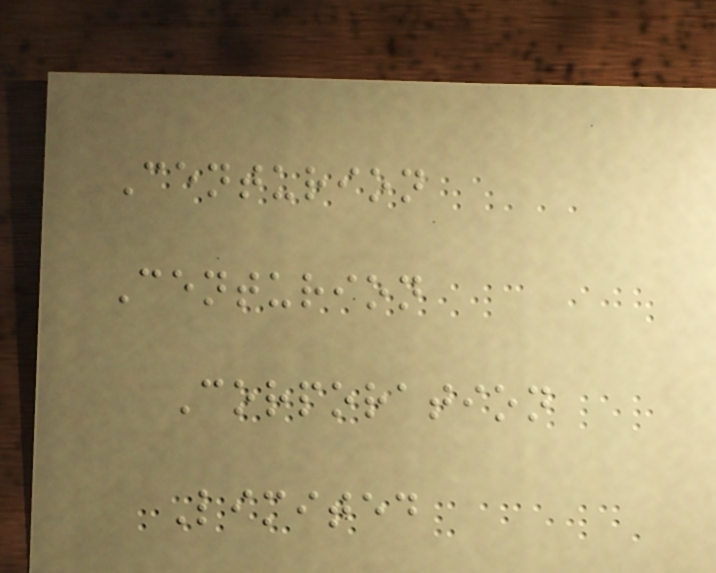Centurion
Centurion
Corporation
Limited
